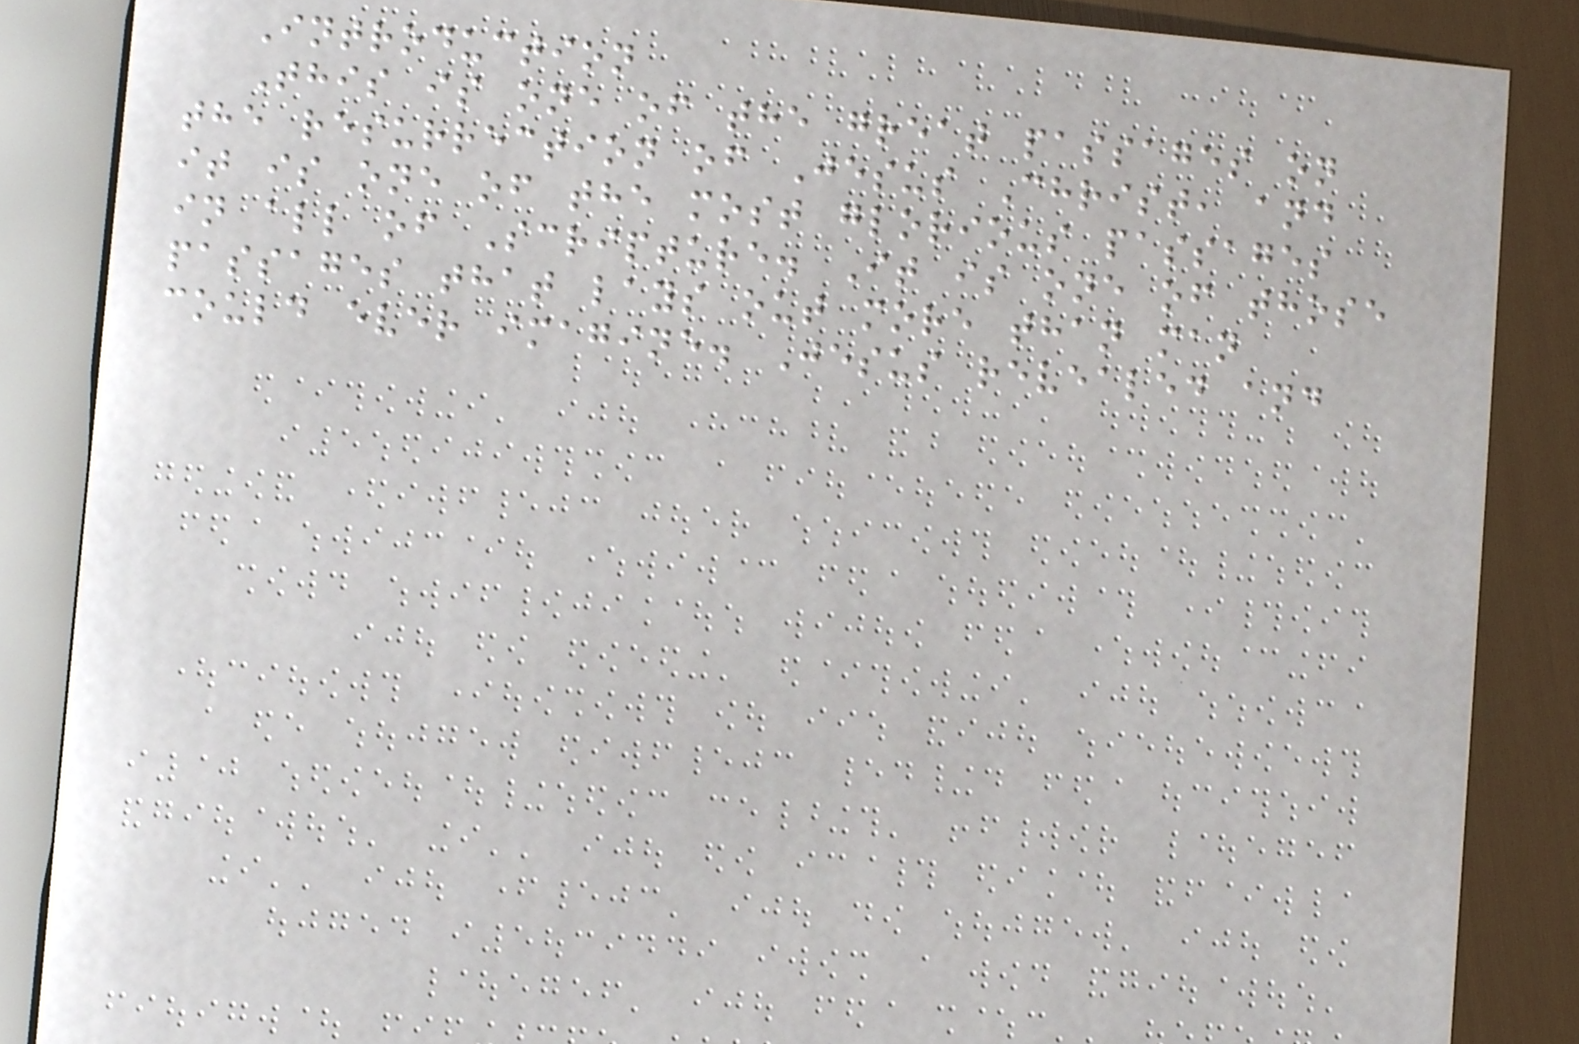Introduction
This is one of the great passages on
the resurrection of Jesus Christ, and
it is one of the most glorious passages
in all of Scripture. It is one of those
passages that lays out more than man
could ever imagine. Jesus revealed and
